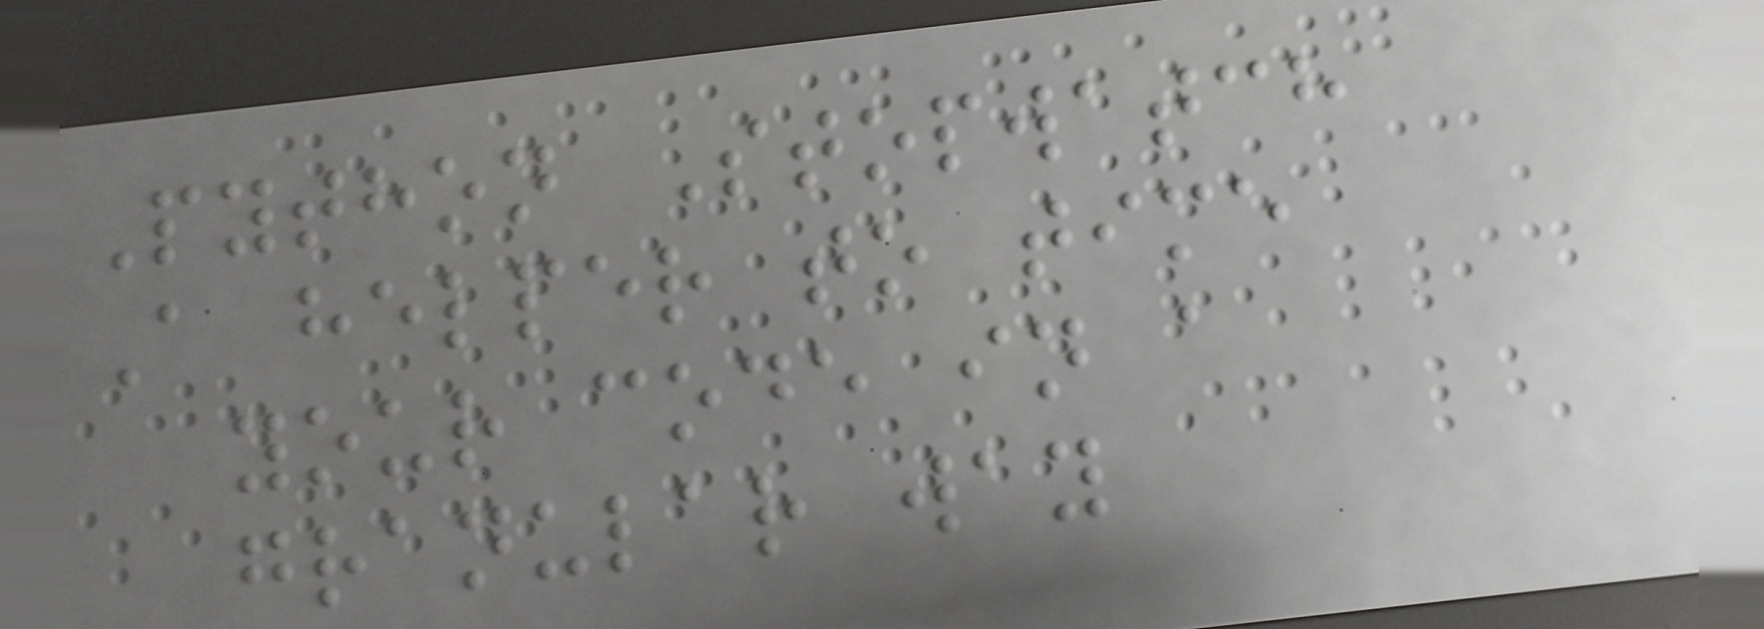Python Stopwatch
A helper to time
your code in a
granular way
